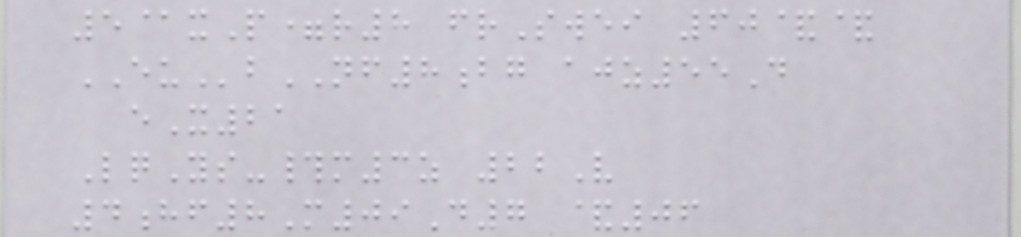5@xP=r8 frSwei 60&&
EUbNF8bg ajz55D
eX21
LqYs-#m3z 22V
4hf8M09D7 &06
